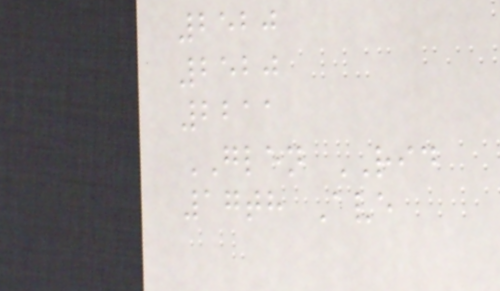2520
2520
2211
GLEN RID
17th Ave
